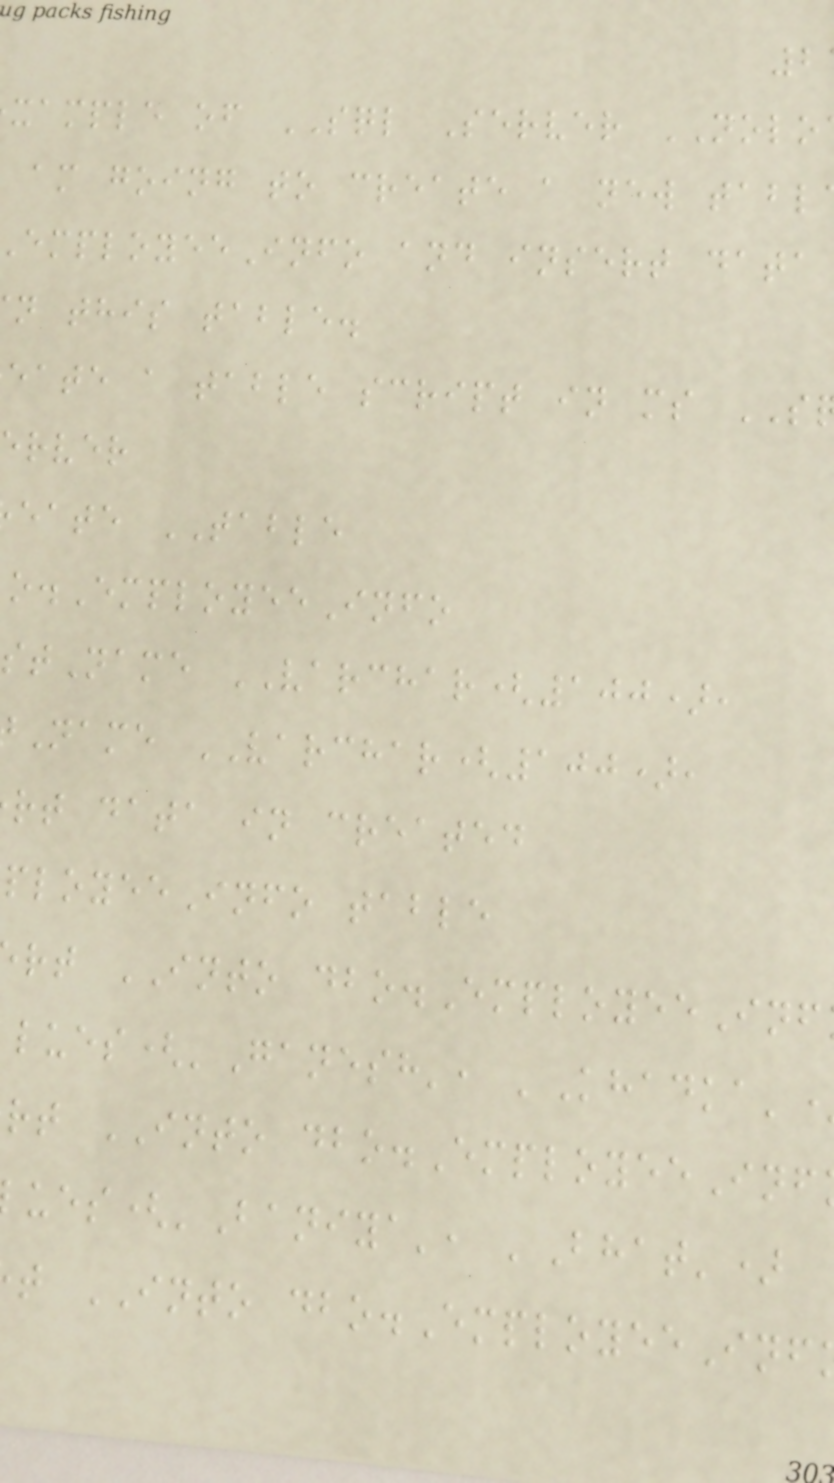xample of SQL Server NOLO
am going to create a new tabl
mployeeInfo and insert data
n this table.
eate a table script in ms
rver
eate TABLE
o.EmployeeInfo
stName VARCHAR(100),
Name VARCHAR(100),
rt data in created
ployeeInfo table
rt INTO dbo.EmployeeInf
('Ganesh', 'Khadka'
rt INTO dbo.EmployeeInf
('Baniya', 'Bhat')
t INTO dbo.EmployeeInf
